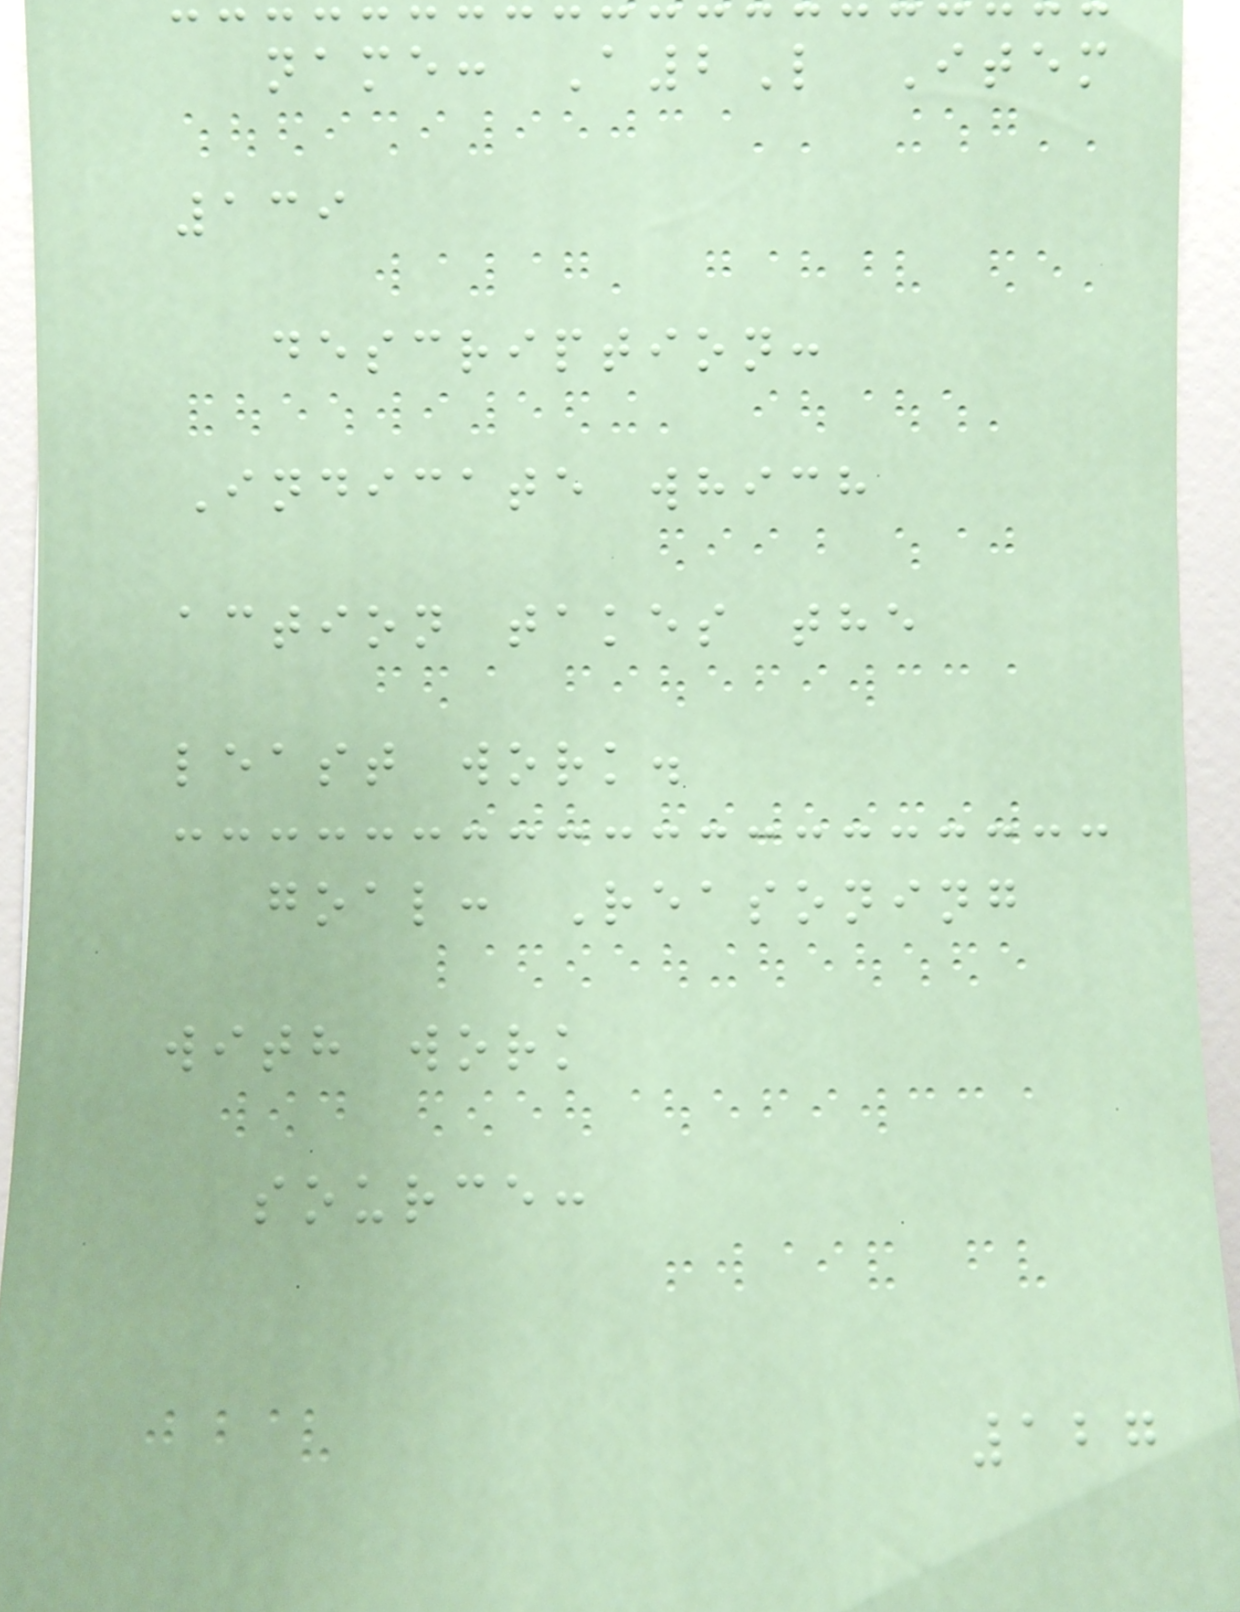name: A2L Item
139
description:
Indicate which
action takes the
least work.
goal: Reasoning
with work
source:
127
